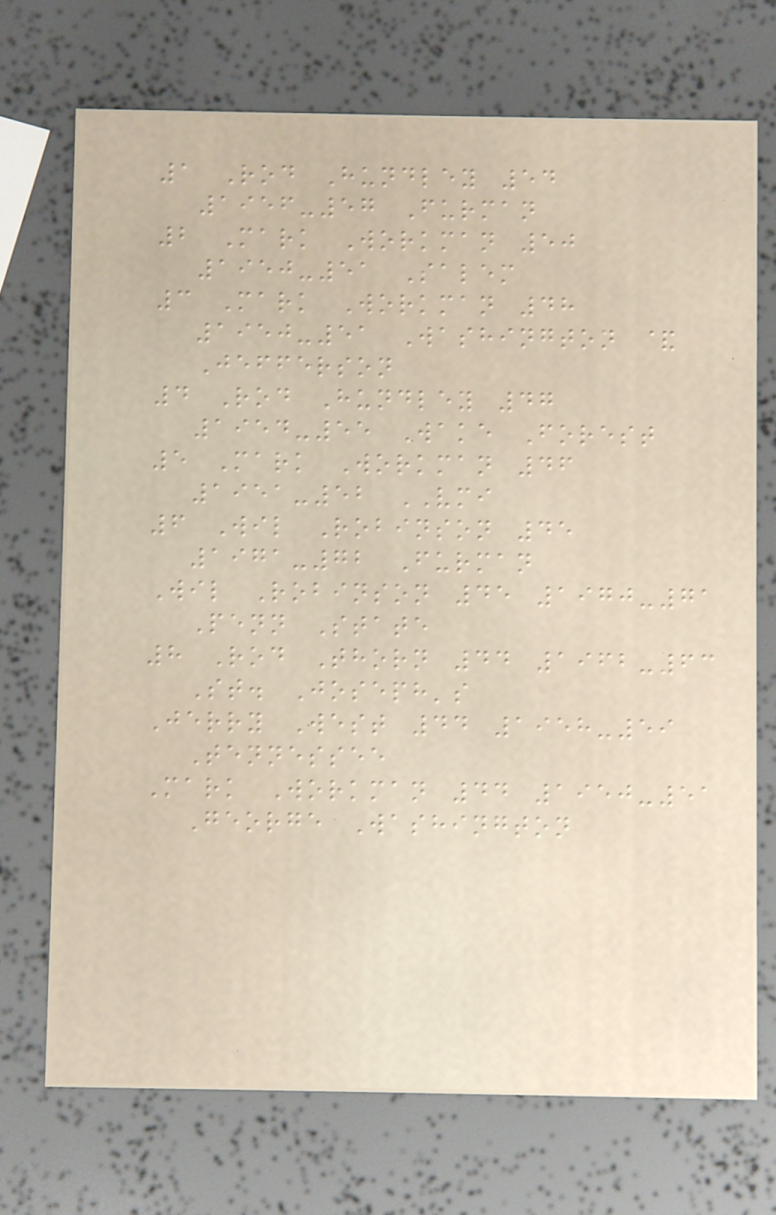1 Rod Hundley 54
1956-57 Furman
2 Mark Workman 50
1950-51 Salem
3 Mark Workman 48
1950-51 Washington &
Jefferson
4 Rod Hundley 47
1954-55 Wake Forest
5 Mark Workman 46
1951-52 VMI
6 Wil Robinson 45
1971-72 Furman
Wil Robinson 45 1970-71
Penn State
8 Rod Thorn 44 1962-63
St. Joseph's
Jerry West 44 1958-59
Tennessee
Mark Workman 44 1950-51
George Washington
